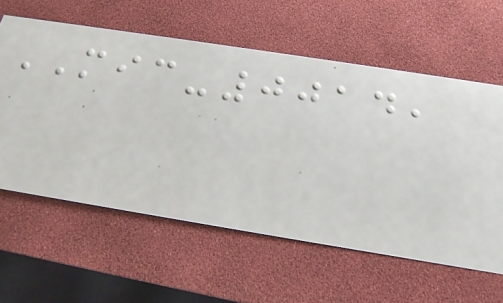MIC-0014,
